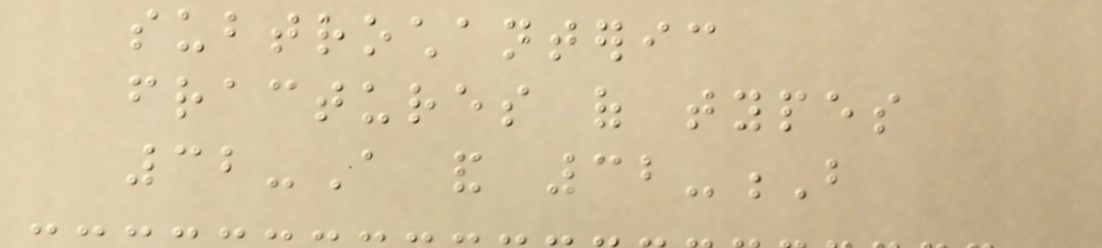subtrochanteric
fractures of types
32-A and 32-B
